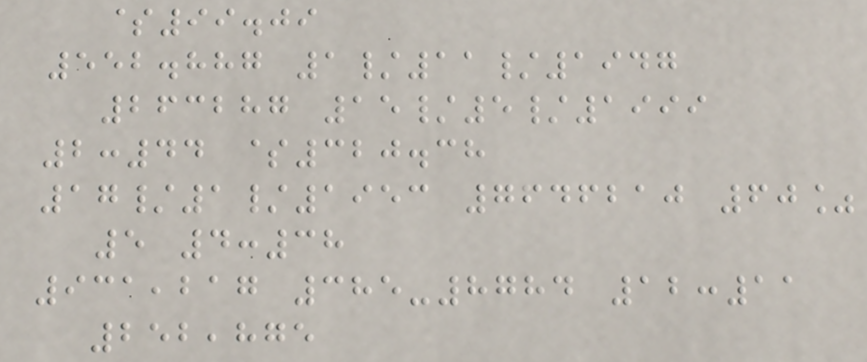$99.09
552.887 1/11/1947
263287 15/5/1999
2:44 $320.38
17/1/1953 7646210 60%
5 4:38
931,217 385-8784 12:11
252,875
